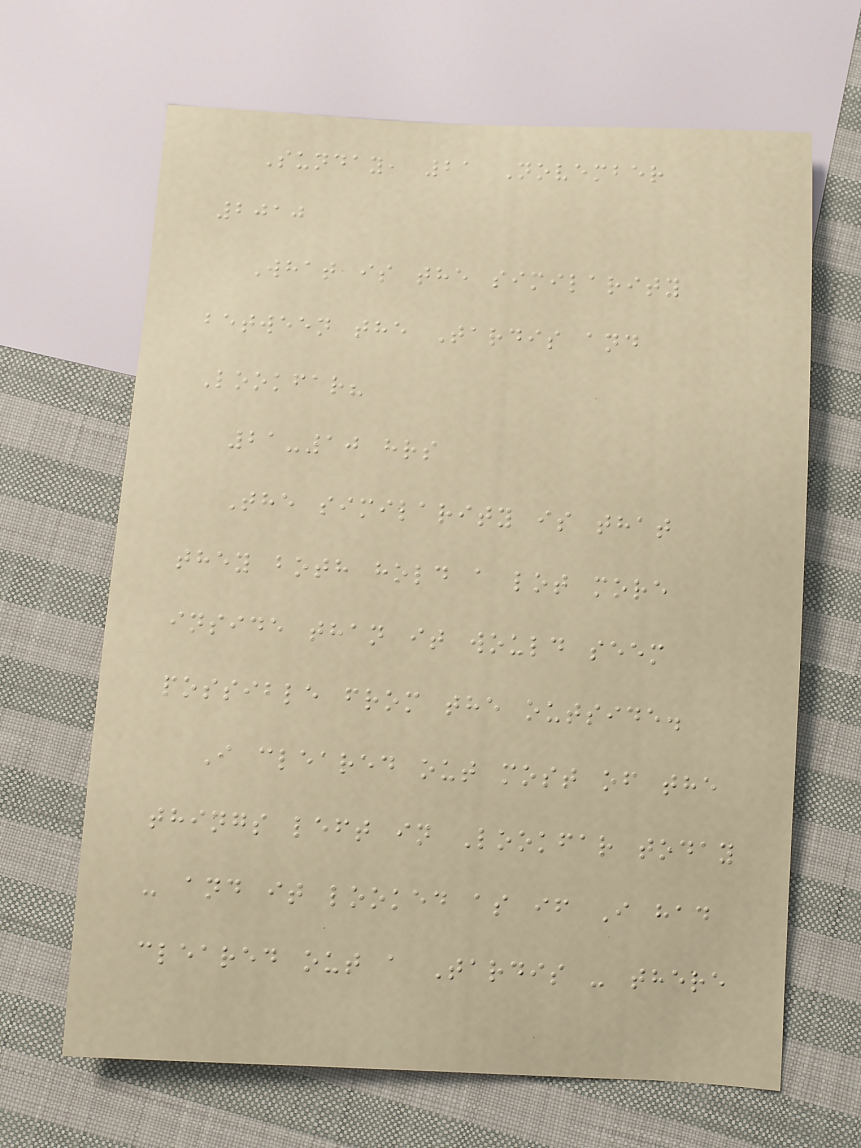Sunday, 21 November
2010
What is the similarity
between the Tardis and
Lookfar?
21-10 hrs
The similarity is that
they both hold a lot more
inside than it would seem
possible from the outside.
I cleared out most of the
things left in Lookfar today
- and it looked as if I had
cleared out a Tardis - there
